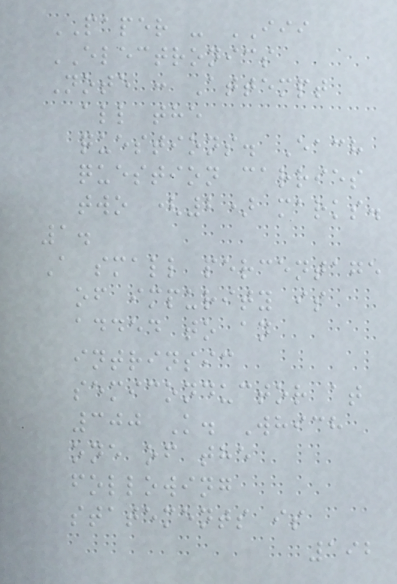PAPER - III
ELECTRONICS
Note : Attempt
all the
questions. Each
question carries
two (2) marks.
1.
A small percentage
of impurity is
added to an
intrinsic
semiconductor at
300 K. Which
one of the
following
statements is
192
